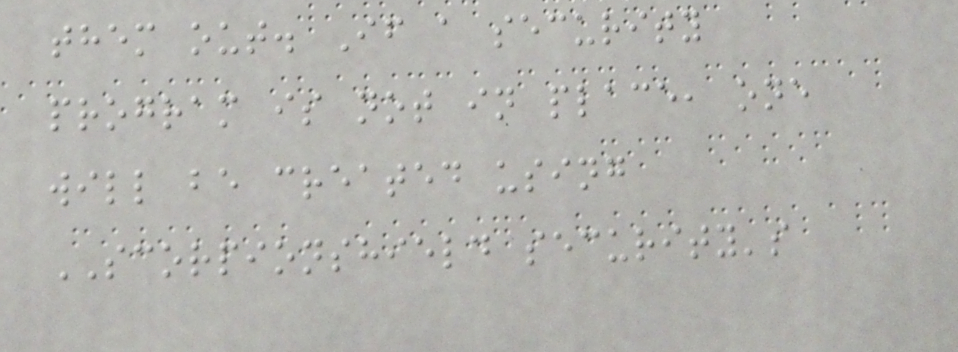them out. If a security
program is not in place, one
will be created using
SCORPIONSHIELD security's
